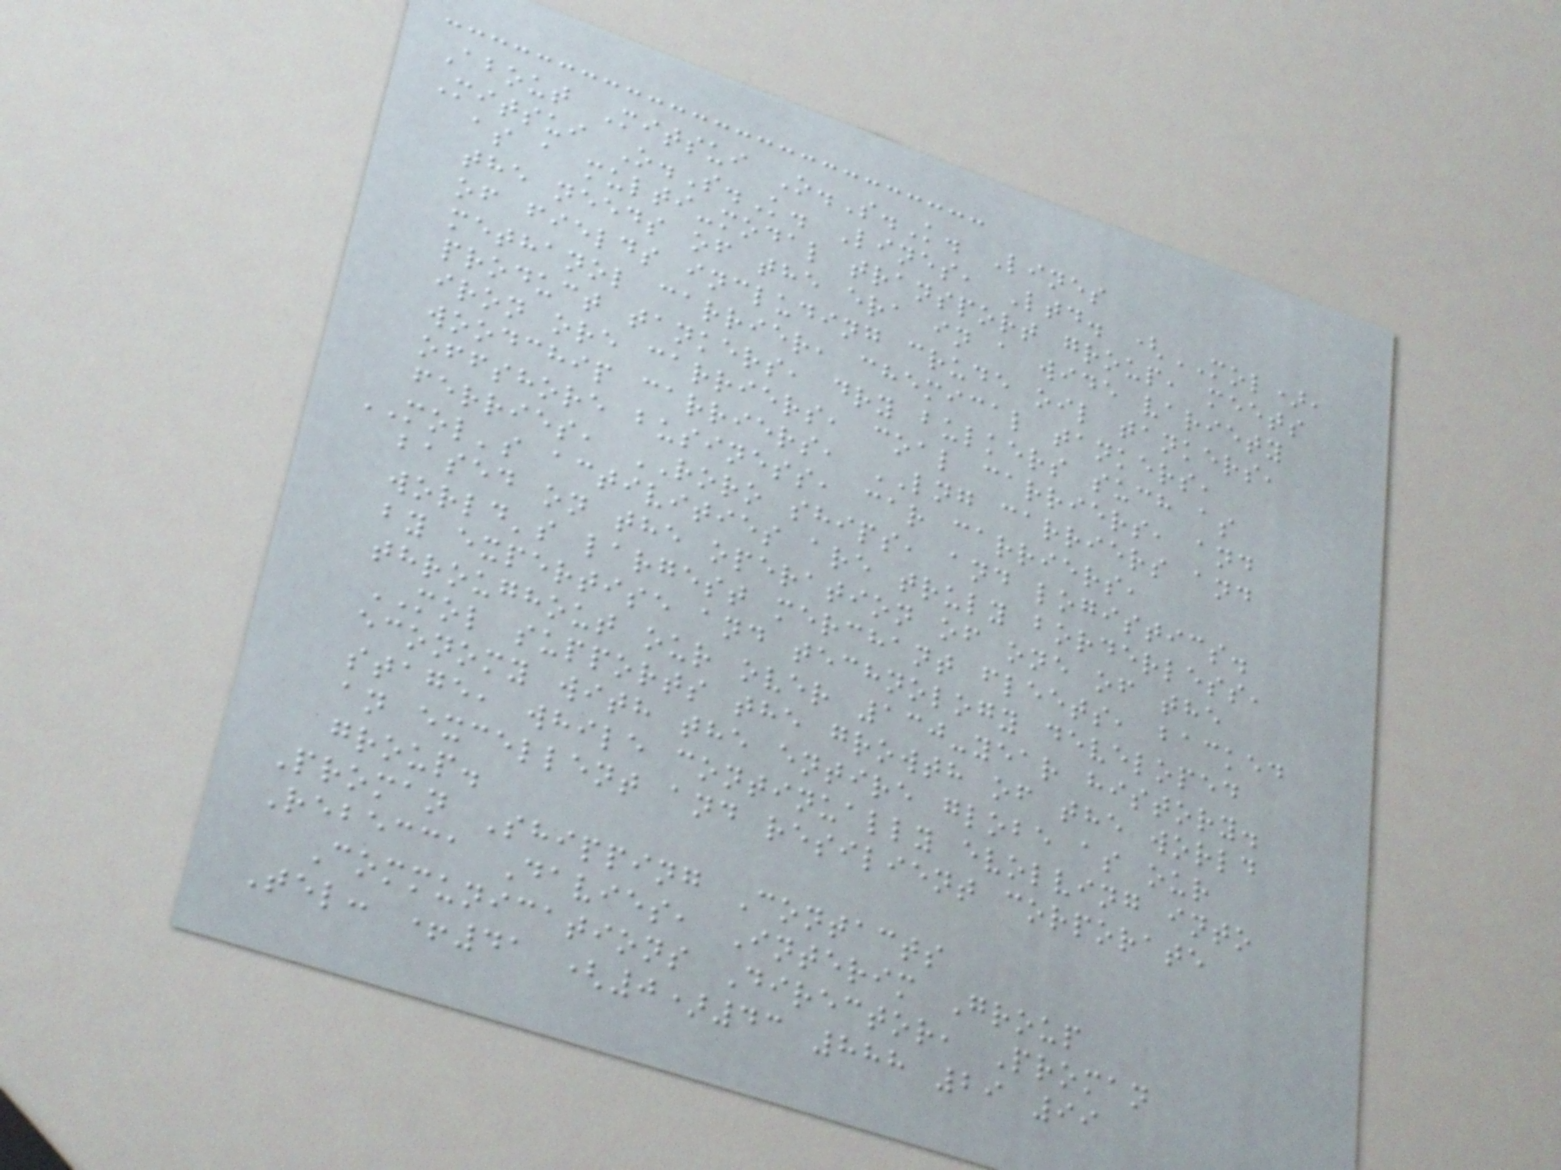About Mitsui O.S.K. Lines
Mitsui O.S.K. Lines, Ltd. (MOL),
as a multi-modal transport group, meets
the needs of the era in a wide variety
of fields including crude oil tankers,
methanol carrier, chemical tankers,
product tankers, dry bulkers such as
iron ore carriers, coal carriers, and
woodchip carriers, LNG carriers and
offshore business, car carriers,
ferries, RORO ships, and logistics.
MOL's activities are truly borderless,
based on the operation of one of the
world's largest merchant fleets, backed
by expertise and technology developed
throughout our over 130-year history.
MOL supports the growth of the world
economy with the entire globe as our
stage, while continually evolving into
an excellent and resilient corporate
group.
Proman Shipping Contacts
Rebecca Davies, Interim Group
Communications Director, Proman
Tel: +41 (0)43 888 29 99
